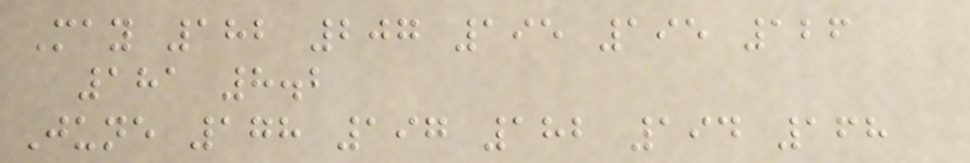May 182 207 195 195 126
181 8.2
June 178 197 182 194 168
